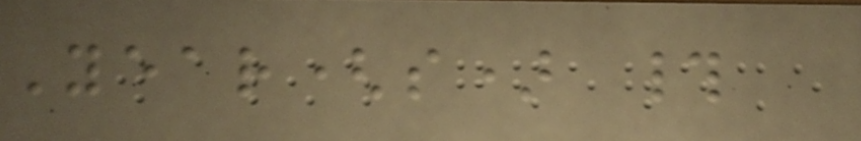Year(s) #
